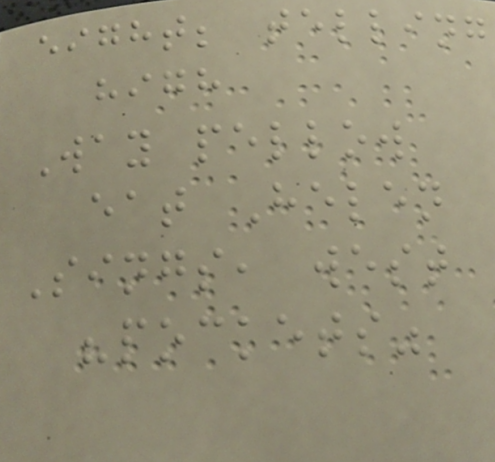eight; telling
high
Way pellow
eat Helen
Sings, west
"pockets"
